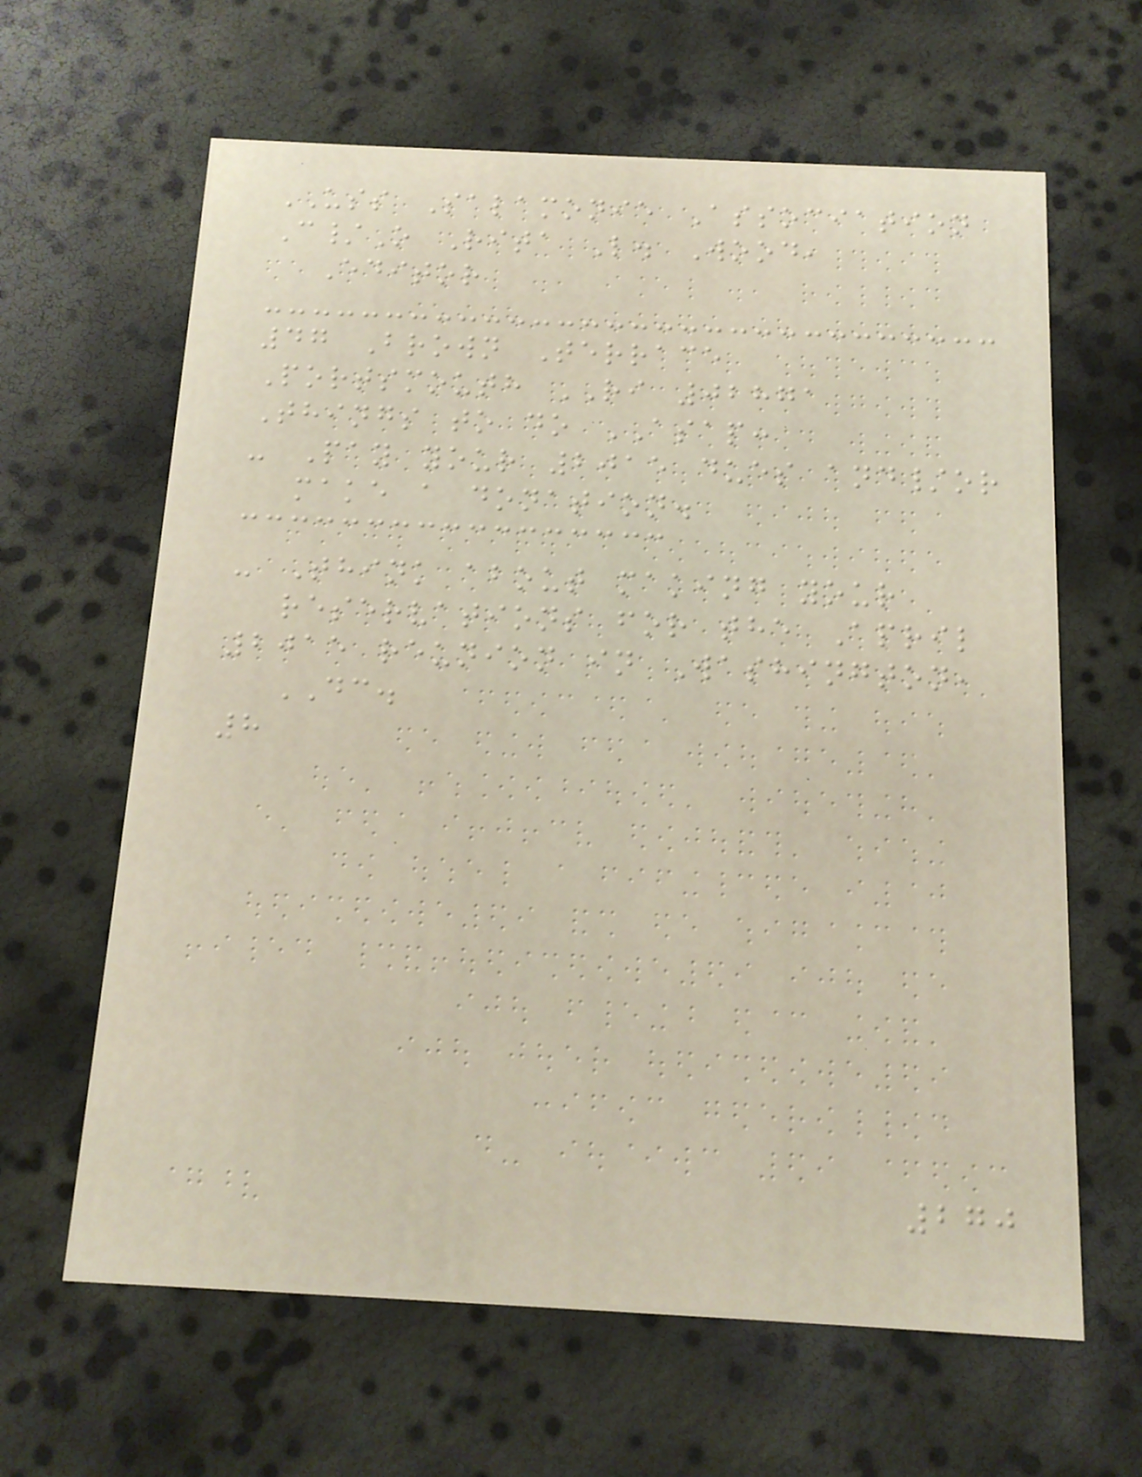USS Salamonie Association
C/O Rita L. Wood,
Editor
47 Brown Terrace
Portsmouth RI 02871
Things to do ASAP:
- Pay your 2015 dues and/or
make a donation.
- Think about making your
reservations for the April
2015 reunion in Washington,
DC.
8
270
